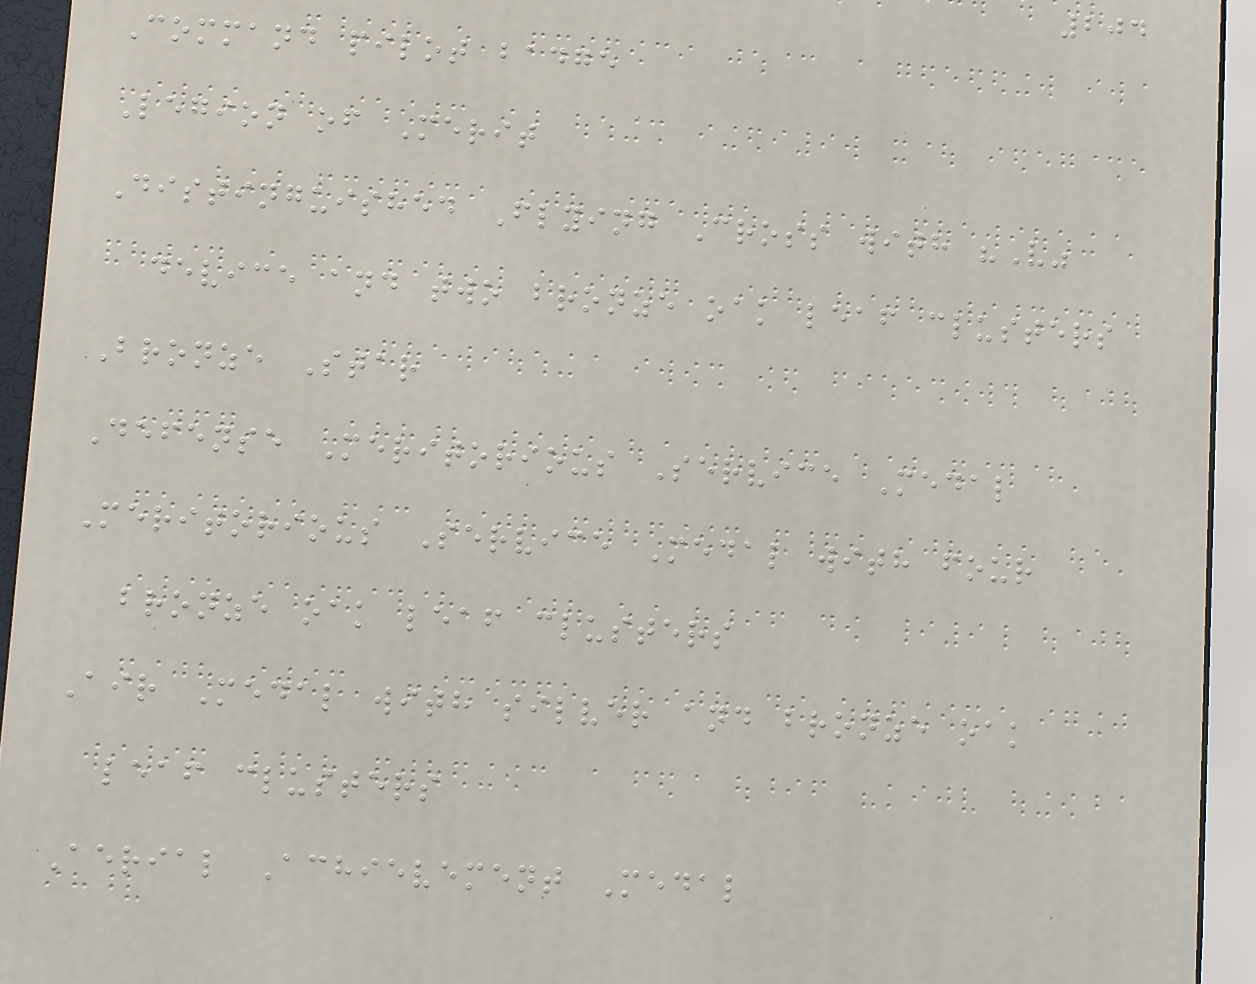204
Command pilot badge
Legion of Merit
Distinguished Flying Cross with "V"
device and two bronze oak leaf clusters
Bronze Star
Defense Meritorious Service Medal
Meritorious Service Medal with four
bronze oak leaf clusters
Air Medal with silver and bronze oak
leaf clusters
Aerial Achievement Medal
